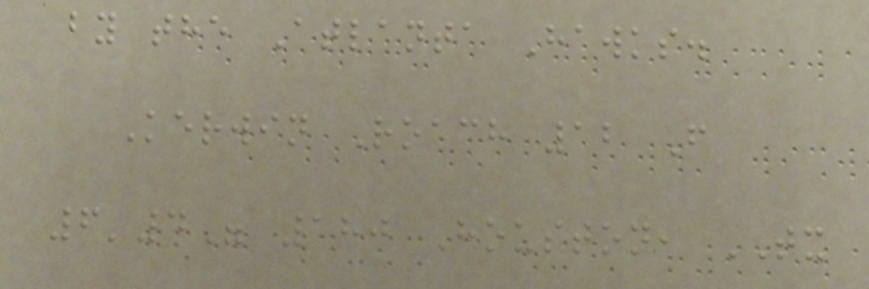by the Atlanta Hawks.
Kerwin Roach 12 F
6'4" 180 Houston, TX
